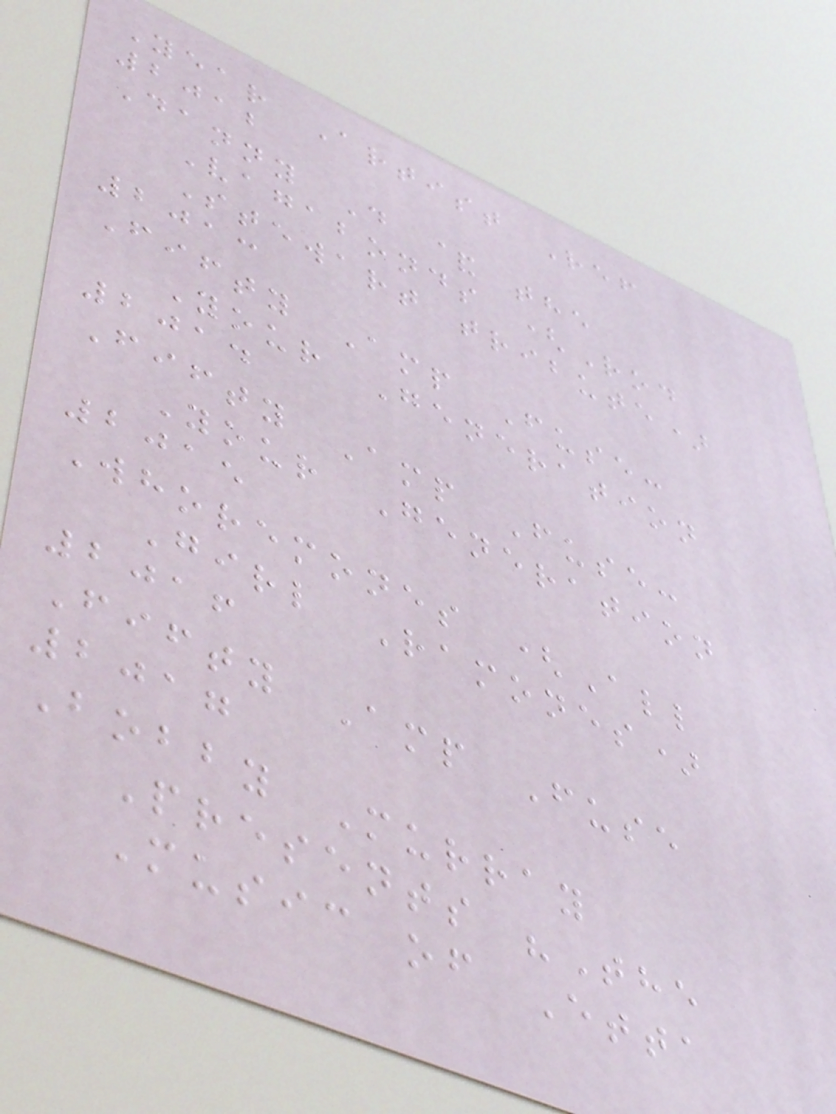Year Artist Ref
2012
Danny D & the
Vagabonds (Rod
Stewart tribute)
2013
Fifty Amp Fuse:
Your Generation
2014
Fifty Amp Fuse:
Your Generation
2015
Whoremones (All
Girl Ramones)
2016
Fifty Amp Fuse
2017
Bobby Murray
Presents "The
Music of Etta
